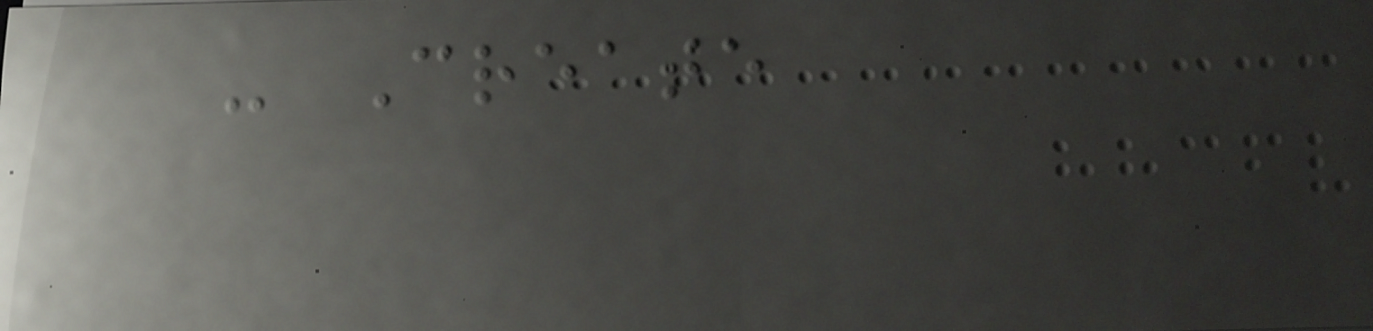- Create
